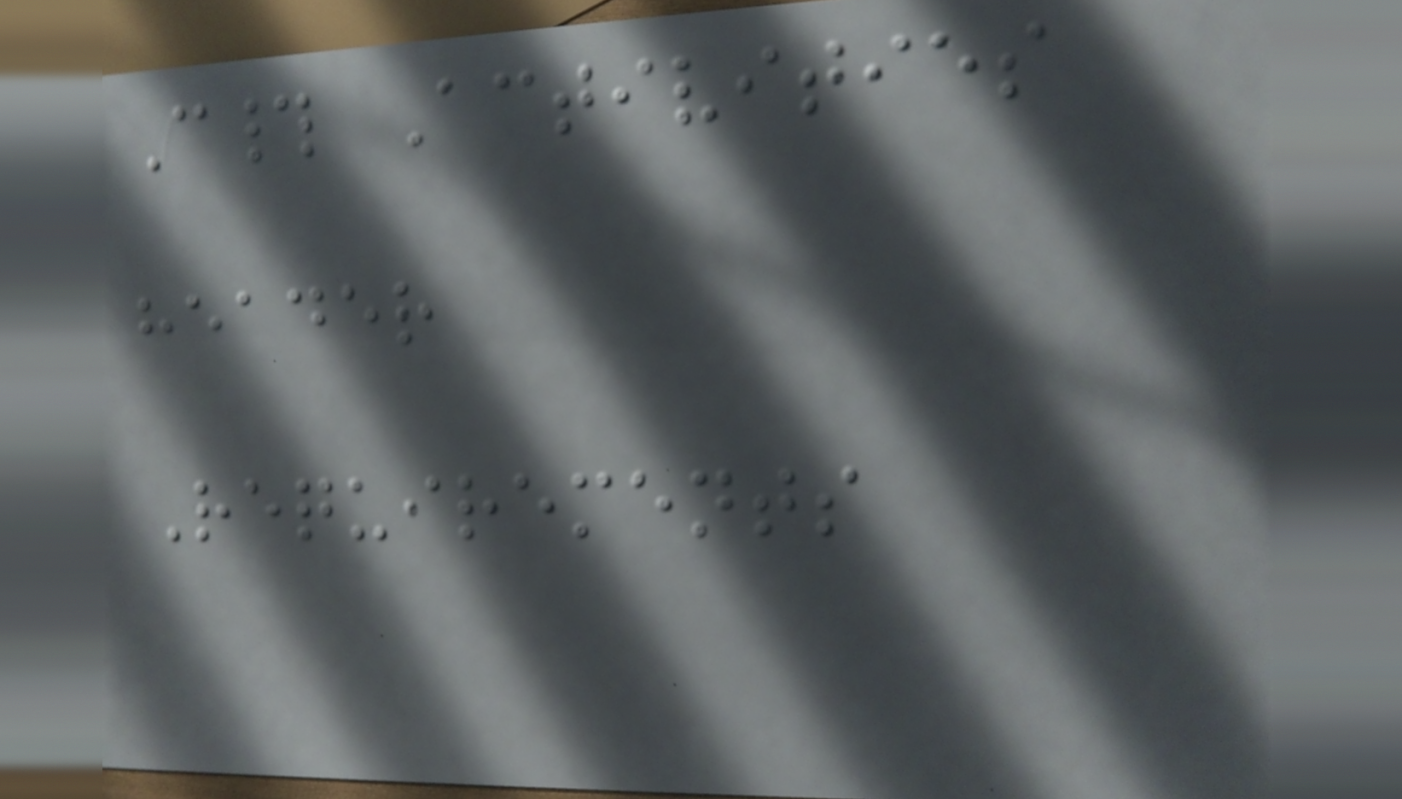C# Activities
header
Requirements
